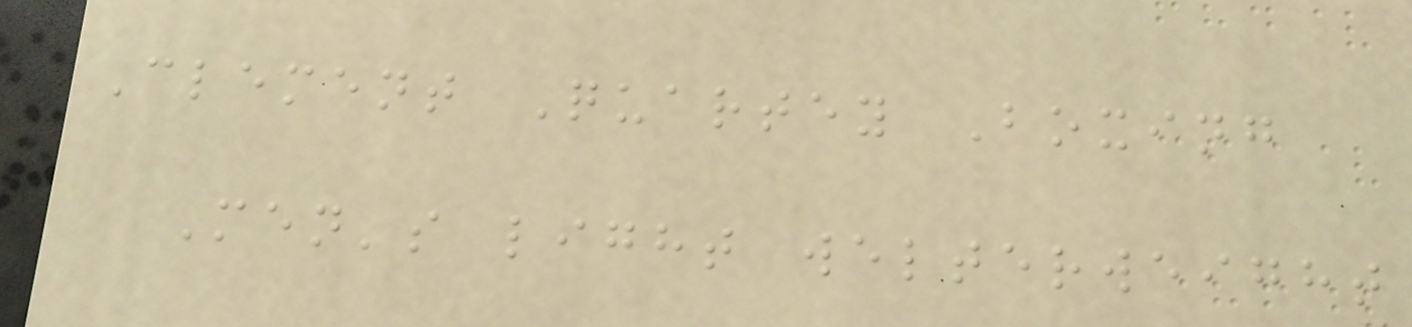Clement Quartey Boxing
Men's light welterweight
